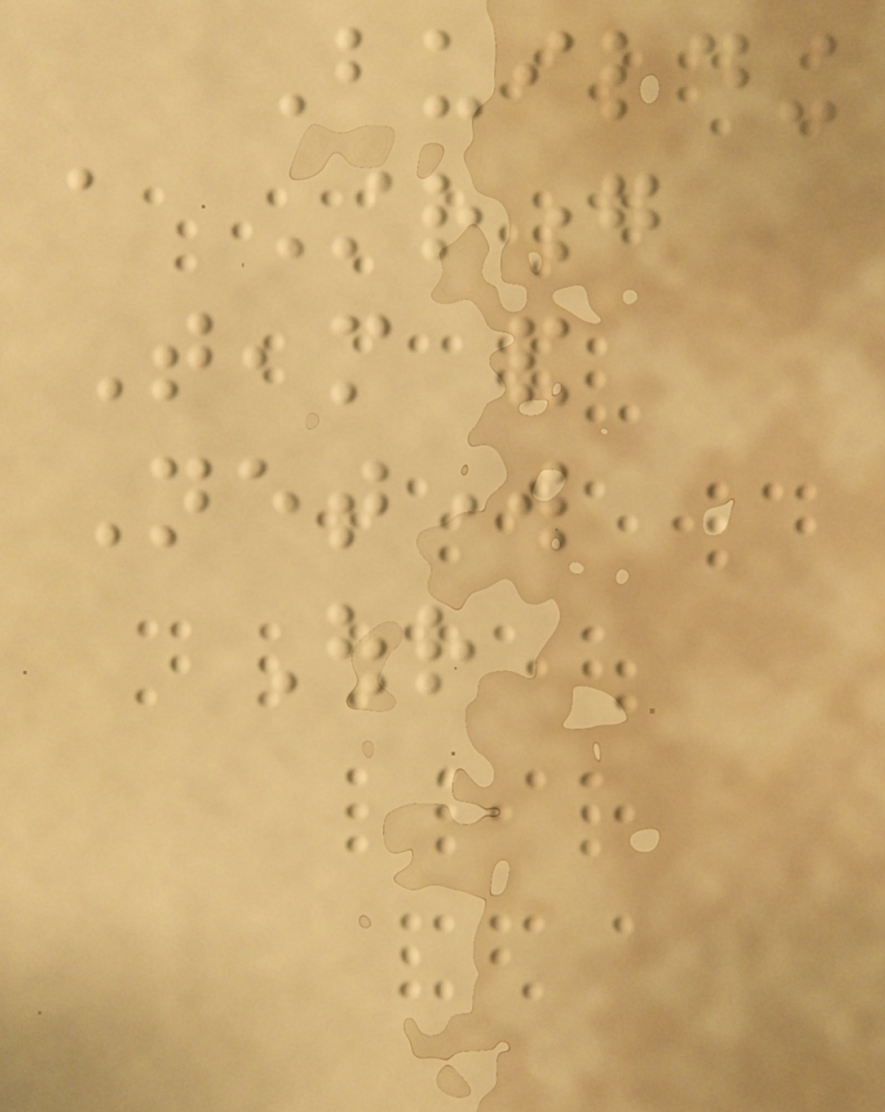Building
a Strong
Team and
Network
Our
